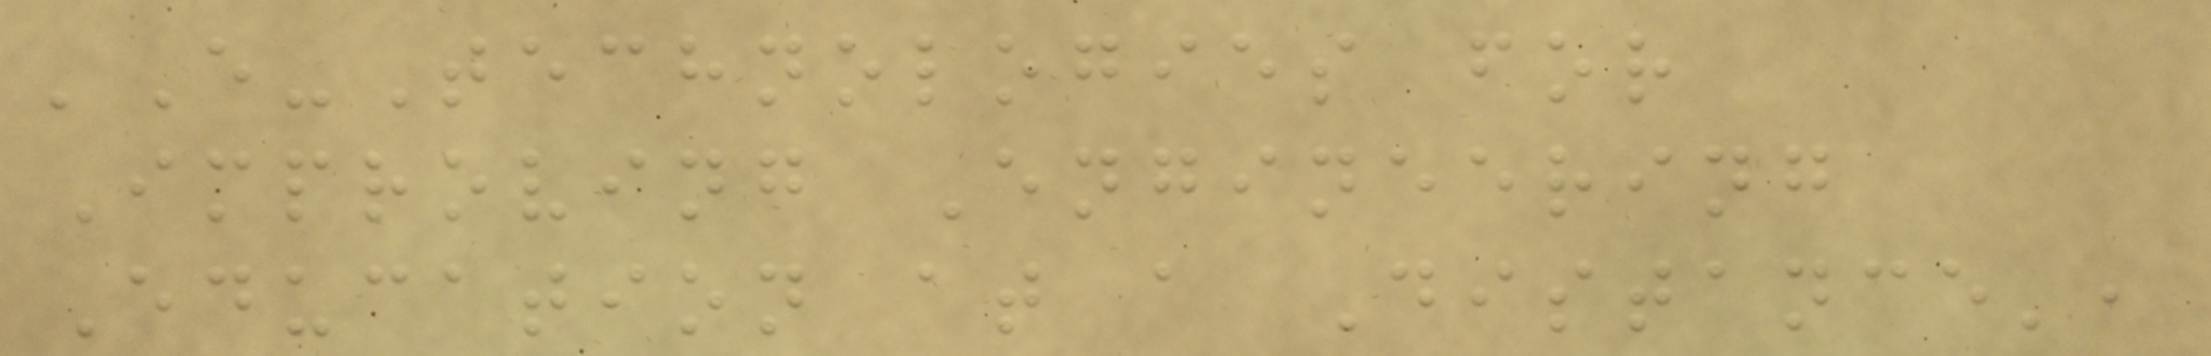'E-Technologies for
Improving Engineering
Education at a Distance',
